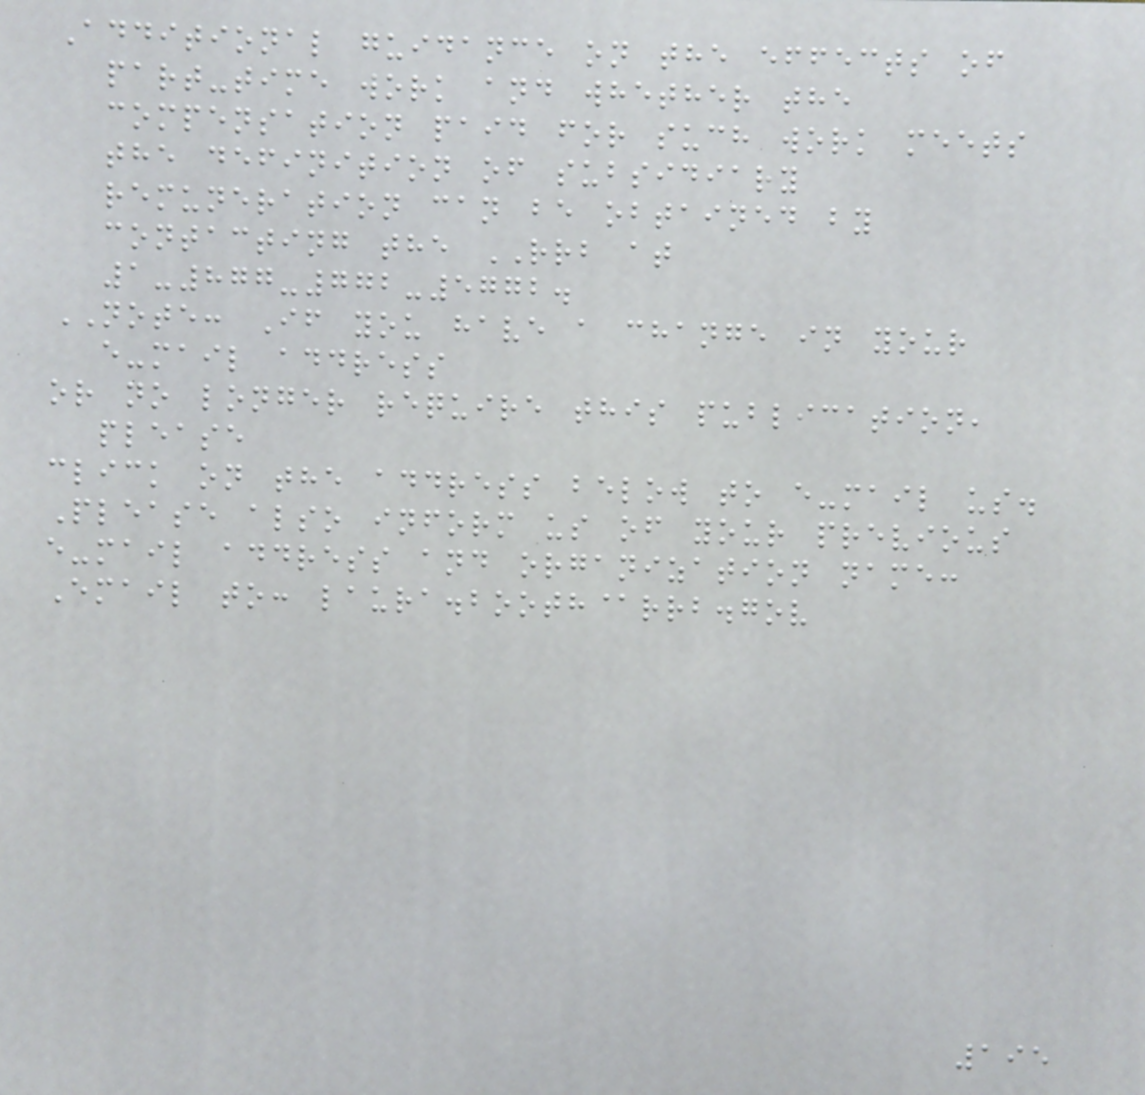Additional guidance on the effects of
part-time work and whether the
compensation paid for such work meets
the definition of subsidiary
remuneration can be obtained by
contacting the RRB at
1-877-772-5772.
NOTE: If you have a change in your
e-mail address
or no longer require this publication,
please
click on the address below to e-mail us.
Please also inform us of your previous
e-mail address and organization name:
Email to: laura.booth@rrb.gov
195
